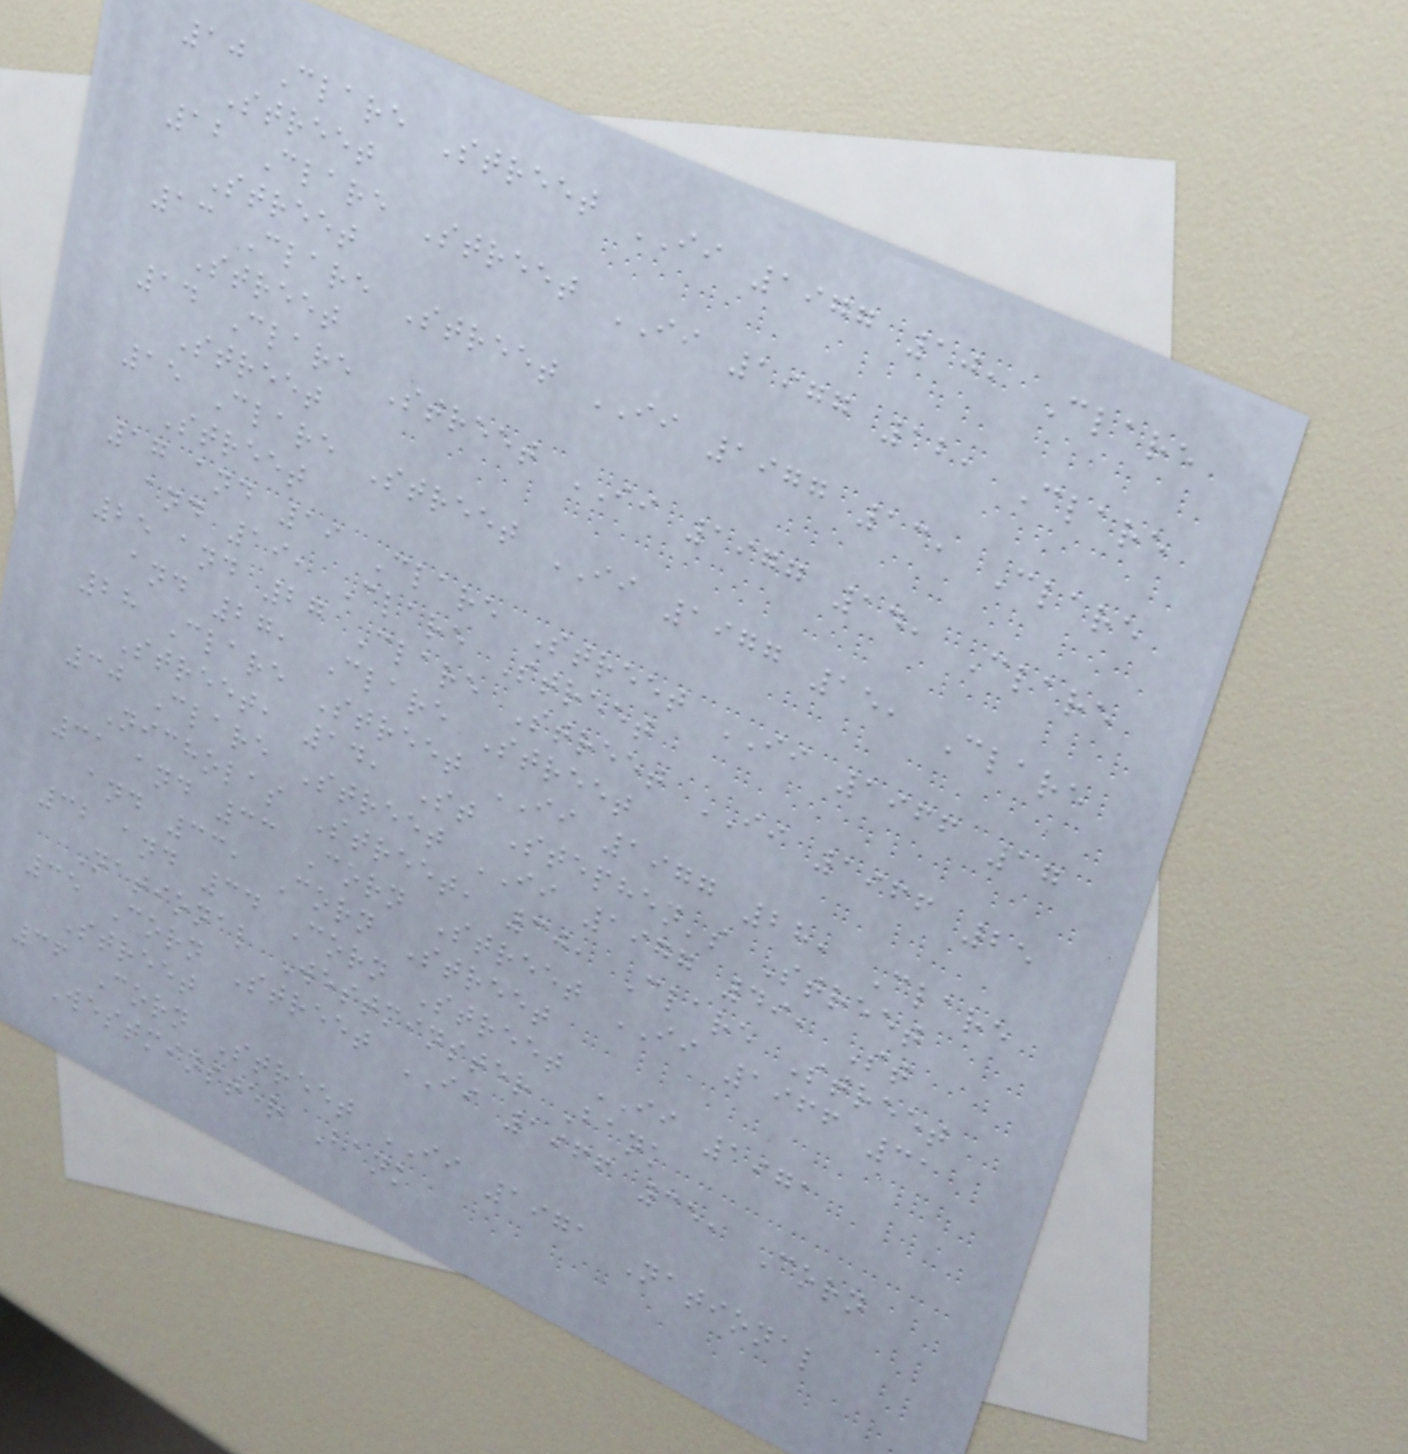10 Clare Street II 1977 10, Clare
Street
12 Clare Street II 1977 12, Clare
Street
13 Clare Street II 1977 13, Clare
Street
14 Clare Street II 1977 14, Clare
Street
15 Clare Street II 1977 15, Clare
Street
17 and 19 Clare Street II 1966 17
and 19, Clare Street
25 and 27 Clare Street II 1966 25
and 27, Clare Street
28 Clare Street II 1977 28, Clare
Street, 14, St Stephen's Street
30 Clare Street II 1977 49, St
Nicholas Street, 30, Clare Street
31 and 33 Corn Street II 1966 31
and 33, Corn Street
32 and 34 Corn Street II 1971
National Westminster Bank
35 Corn Street II 1966 35, Corn
Street
36 Corn Street II 1971 National
Westminster Bank
